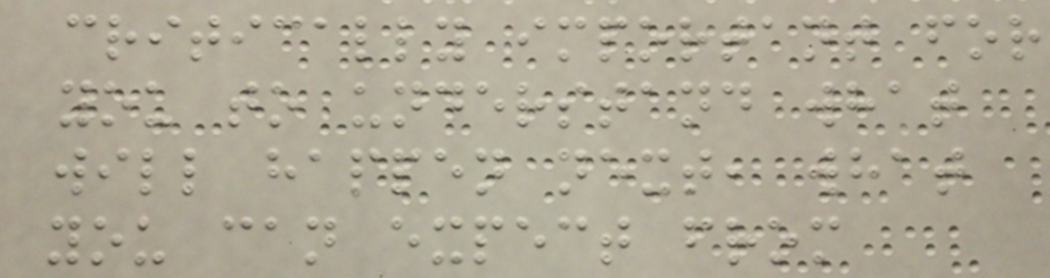critically important for
you to understand what
will happen next, what
you can expect from
